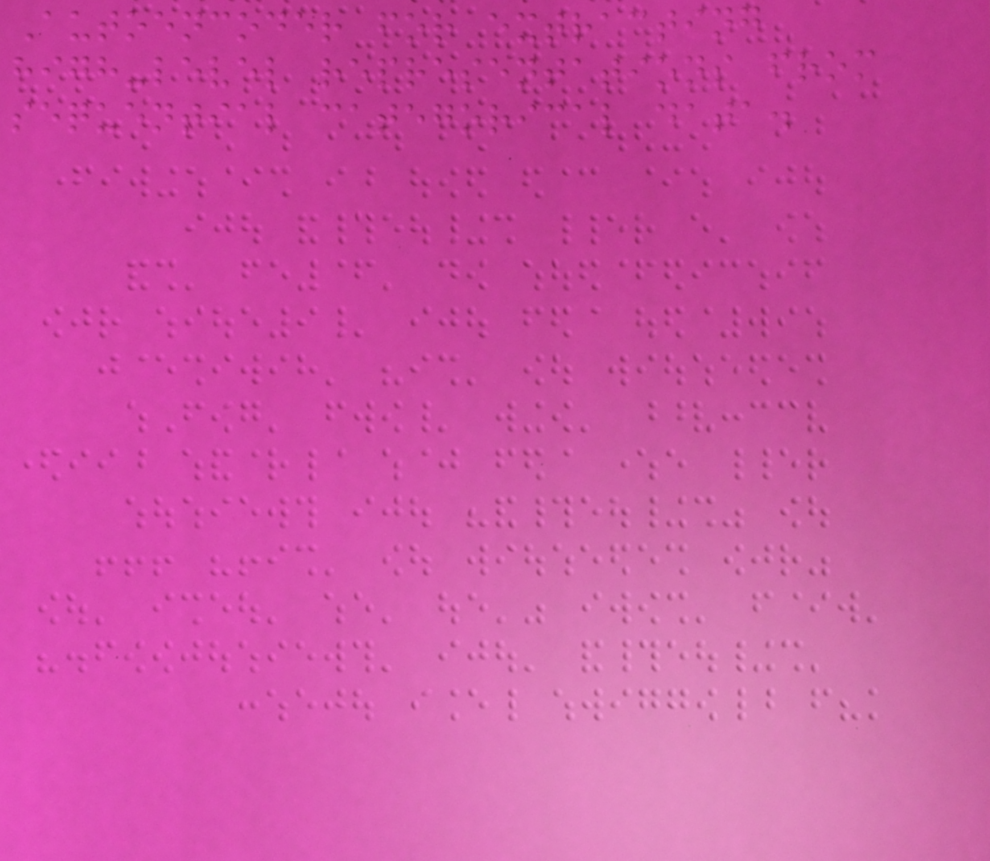Autoencoder for extracting
high-level representations from
sequential categorical data.
